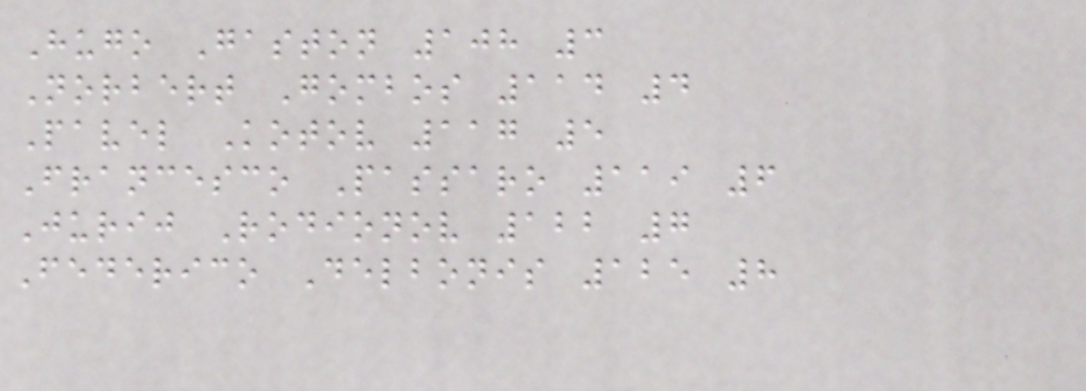Hugo Gaston 108 3
Norbert Gombos 114 4
Pavel Kotov 117 5
Francesco Passaro 119 6
Jurij Rodionov 122 7
Federico Delbonis 125 8
